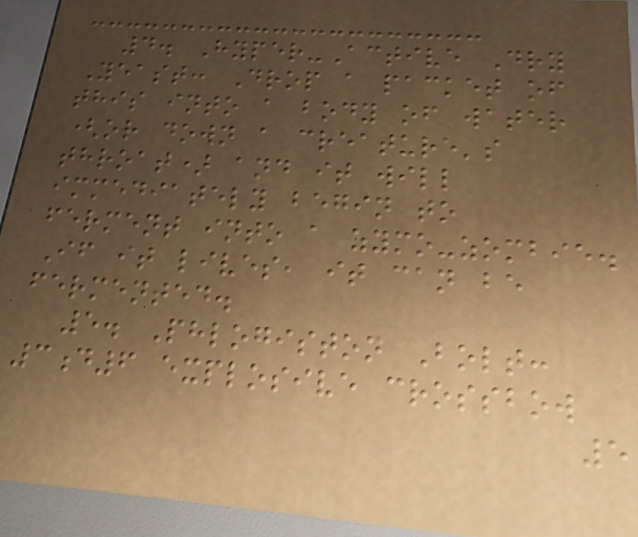4. Hyper-Active Dry
Yeast: Drop a packet of
this into a body of water
(or down a creature's
throat) and it will
immediately begin to
ferment into a zymo-zombie.
If it lives, it can be
fermented.
5. Phlogiston Bolt:
3d6 explosive crossbow
5
